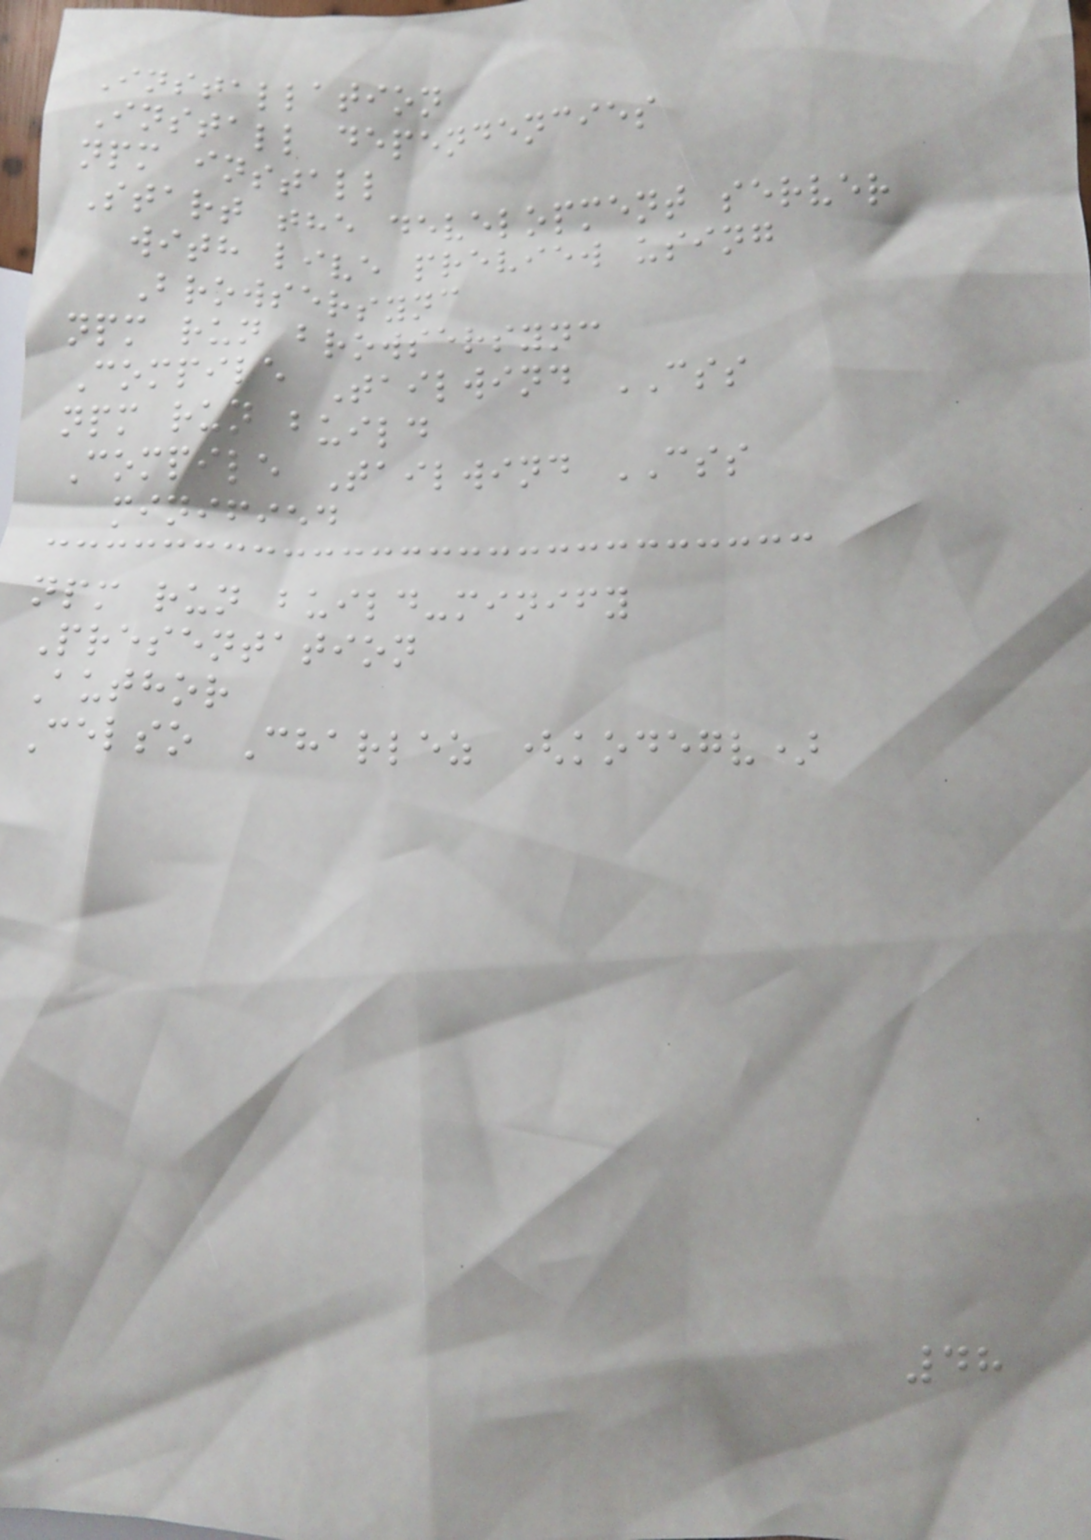Installation
Install dependencies
npm install
Start the development server
with live preview using
Browsersync
npm run browsersync
Compile Tailwind CSS
npm run build
Compile Tailwind CSS
minified
npm run build-minify
Presentation
Author
Celso Charlez (kodegv)
48
